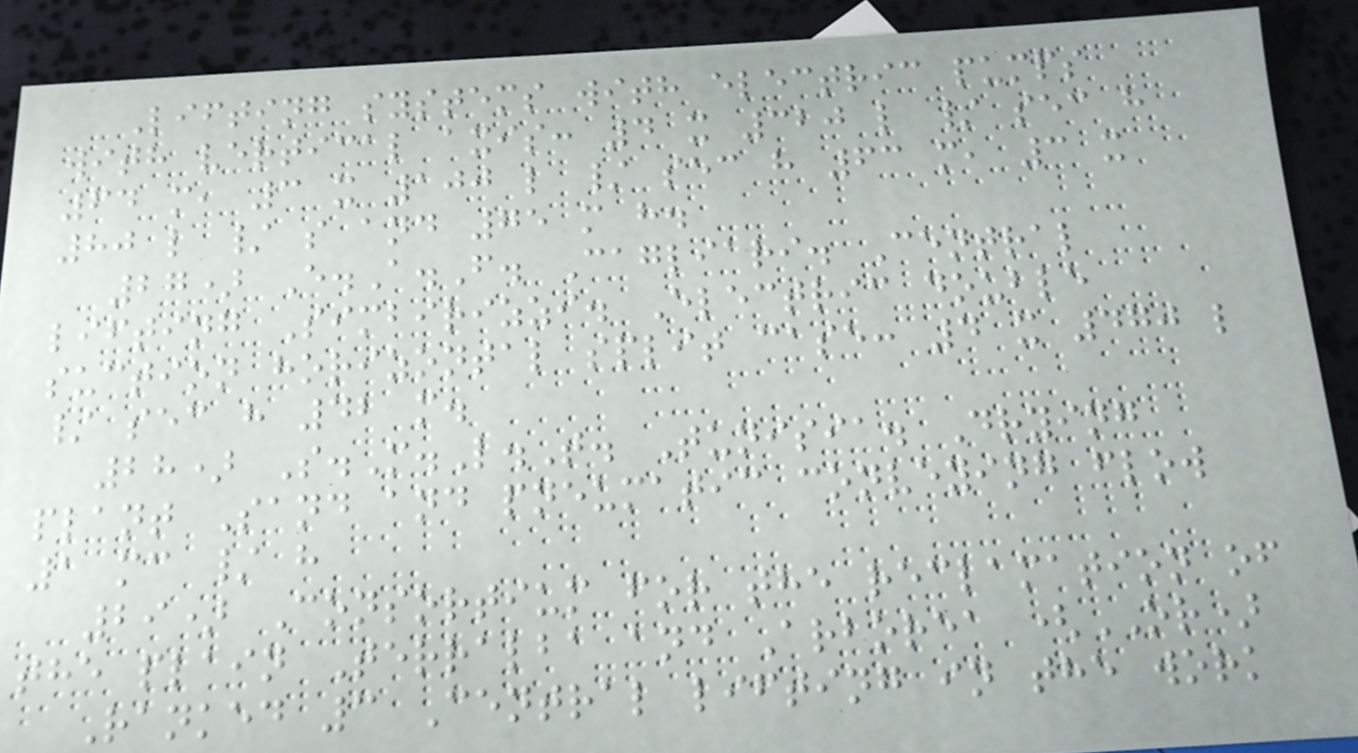Lifting systems with electric pumps
with vertical axis: 4 x 320 l / sec h
64 m, 3 x 100 l / sec h 63 m, 3 x
80 l / s and 75 m h.
27) E.A.F. Cagliari. Central
lifting Simbirizzi. Electric double
suction horizontal split case: 4 x 470 l
/ sec h 42 m.
28) S.M.L.T. Tunisia. Drying
plant Sand and pneumatic conveying flow
1 mc / h
29) Consortium for the reclamation of
the plain Terralba and Arborea (OR)
Ranked 3 Central lifting in the work
